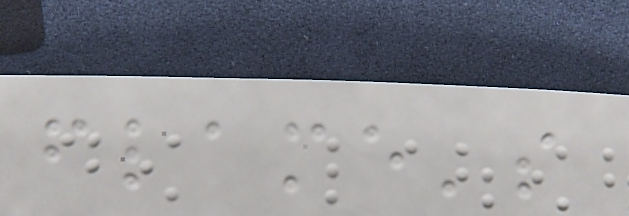flame's
